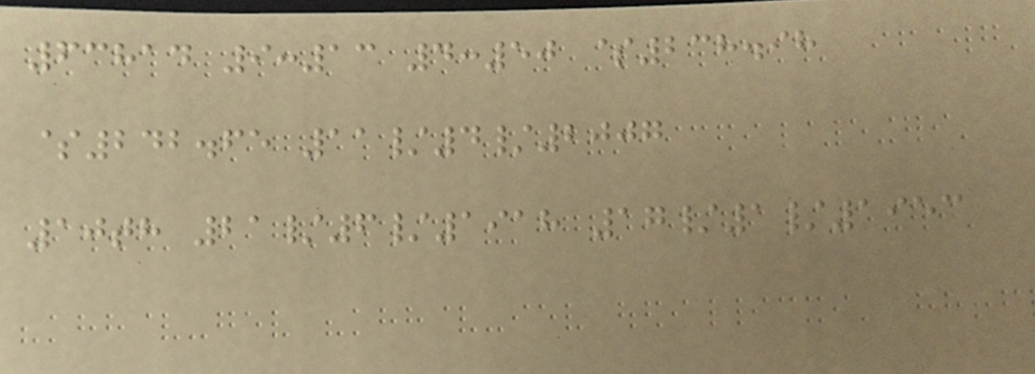63814 9:13 4:50 $238.98
$242.65 11/4/2007
10th 21/6/1918 17/1/1953
